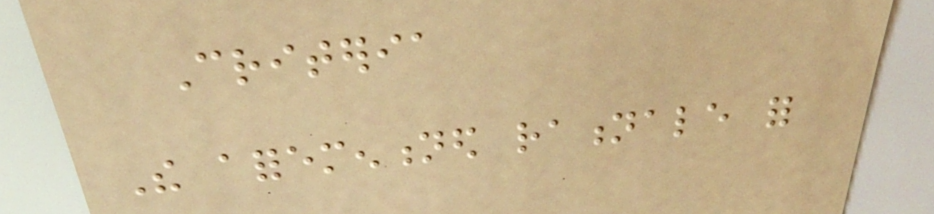Criteria
The aforementioned rationale for
